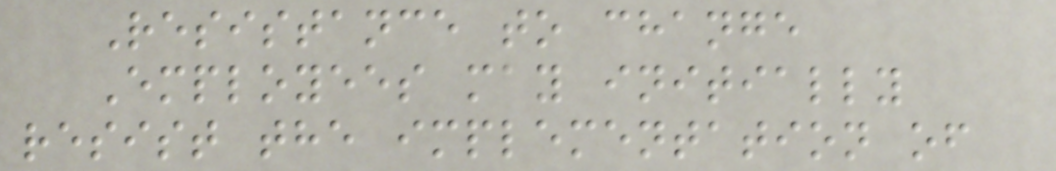Resistance to change
Employees may initially
resist the implementation of
